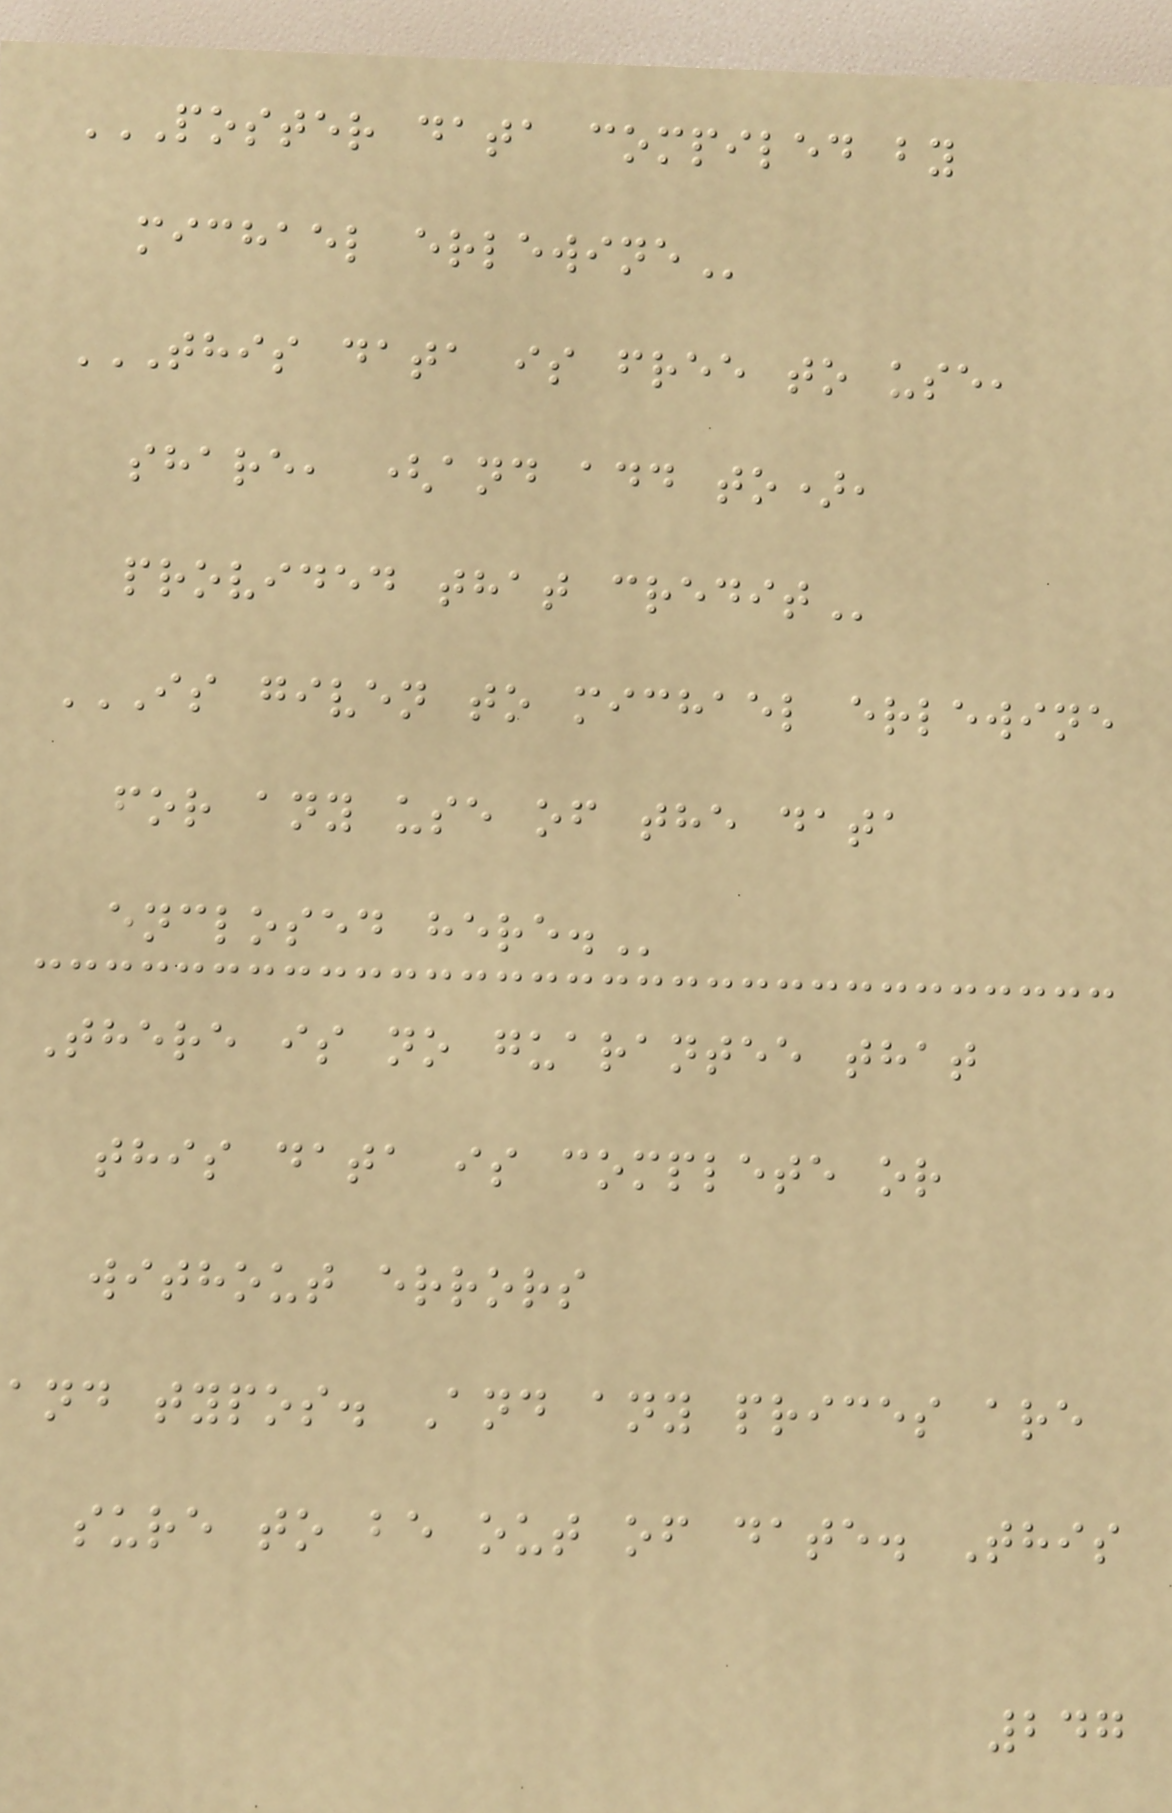POSTER DATA COMPILED BY
MICHAEL ERLEWINE
THIS DATA IS FREE TO USE,
SHARE, (AND ADD TO),
PROVIDED THAT CREDIT
IS GIVEN TO MICHAEL ERLEWINE
FOR ANY USE OF THE DATA
ENCLOSED HERE.
There is no guarantee that
this data is complete or
without errors
and typos. And any prices are
sure to be out of date. This
247
